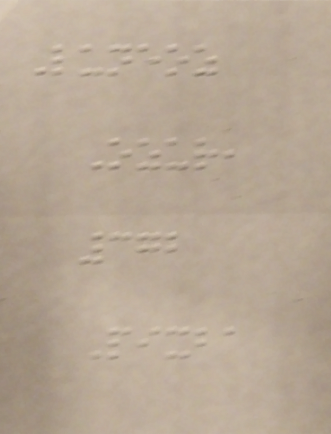Luneoz
Ozur,
372
Pixba
